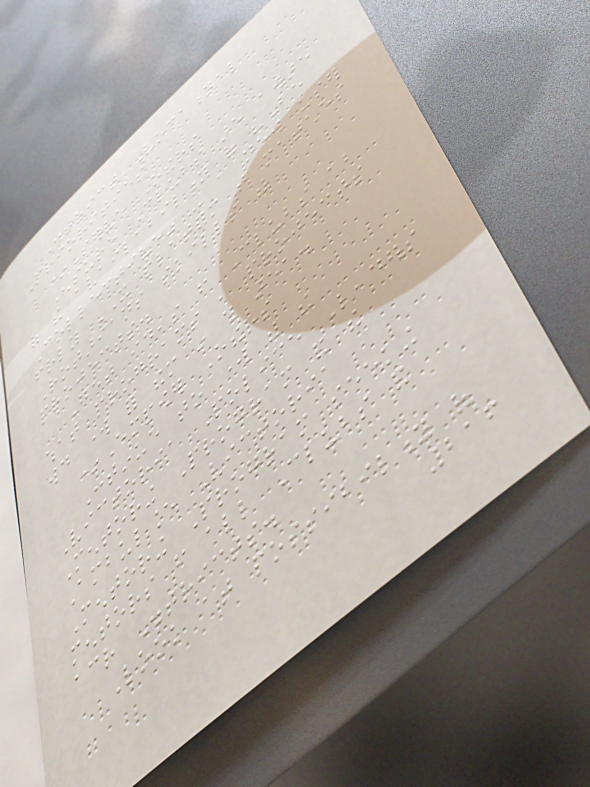District Vocational
Priorities
*Serve Others
Ensure Clubs are aware
of the availability of "Be
Collective" - a new user
friendly IT platform that matches
Rotarians skills with
projects.
Get ideas from Clubs about
what programs , projects
would work for them in this area.
*Empower Others
Continue to work with the
Victoria Police Leaders
Mentoring Program and the
Ambulance Victoria
Mentoring Program seeking
mentors from all Clubs and
across Districts.
Look at possibility of
216
